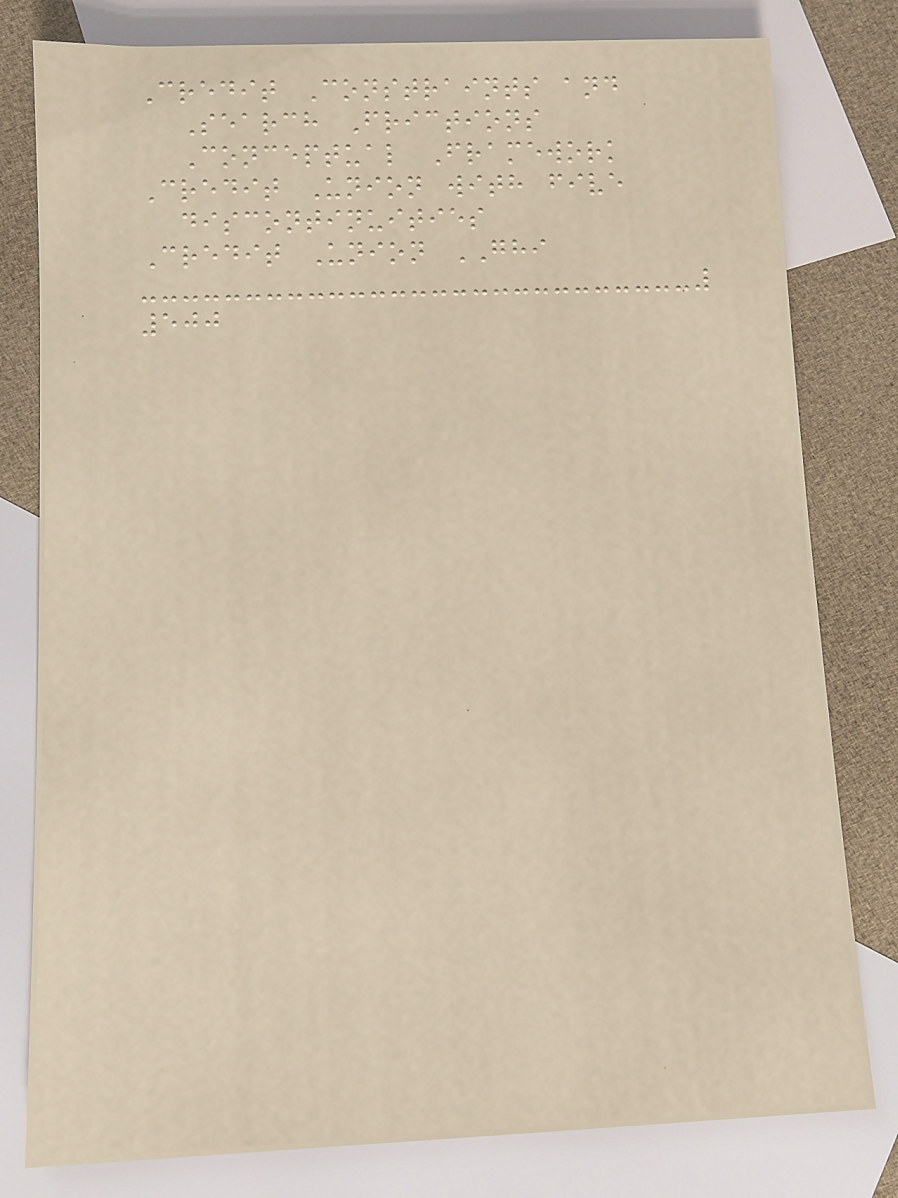Credit Constraints and
Search Frictions
Conceptual Framework
Credit Union with five
discontinuities
Credit Union GHI
500
